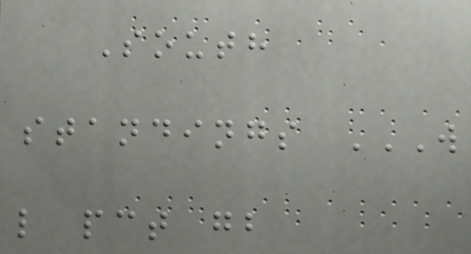South
standings W
L PCT GB
